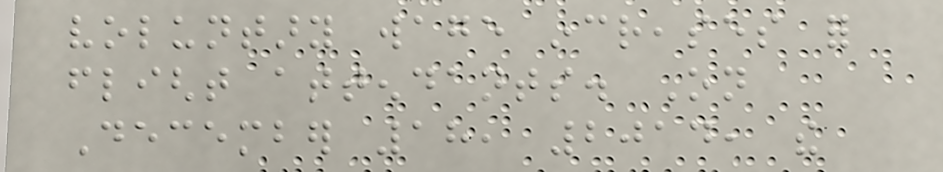voluntary wage increases for
flight attendants. On
December 18, 2014, the
